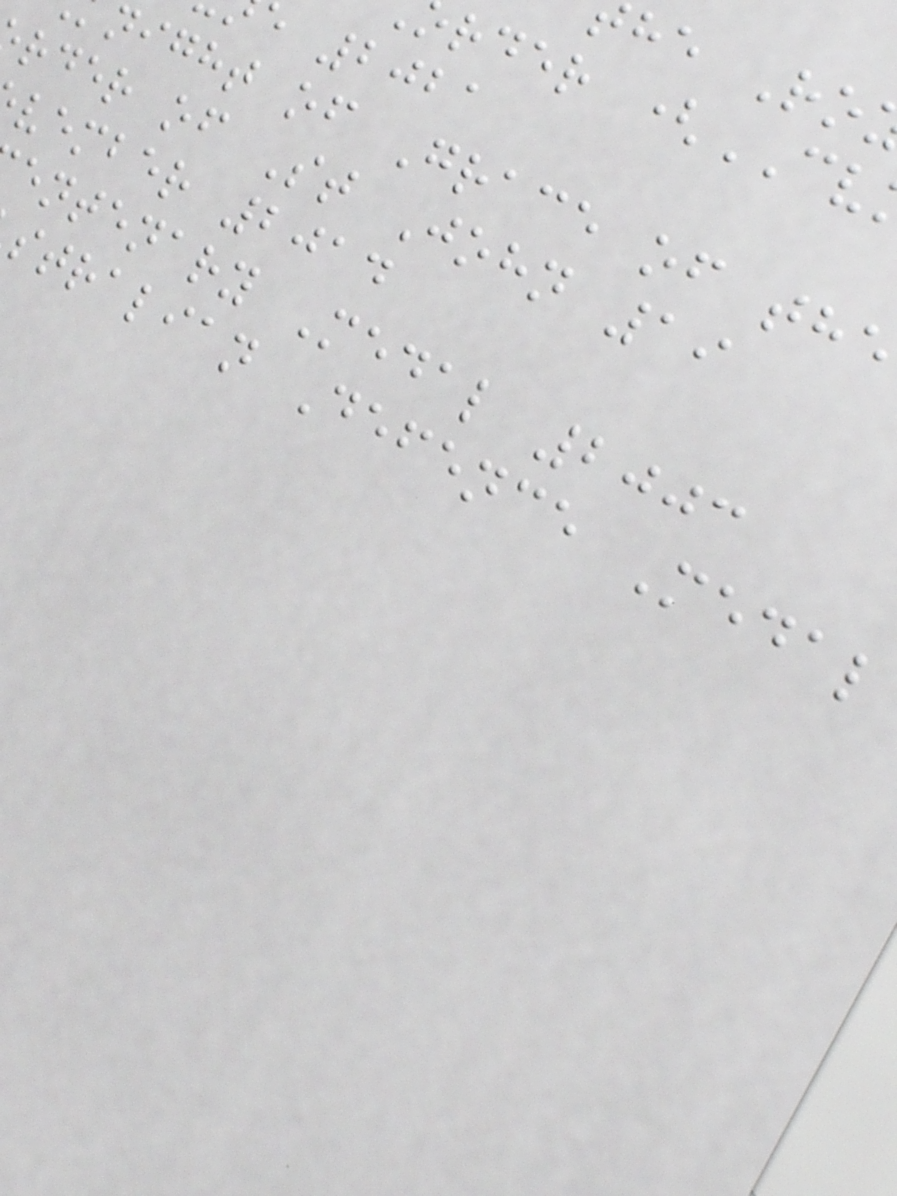he Ro
rder (CV
e 2021
night of Grace of the
rder of St John 19
vember 2014
entenary Medal 2003
stralian Defence Medal
